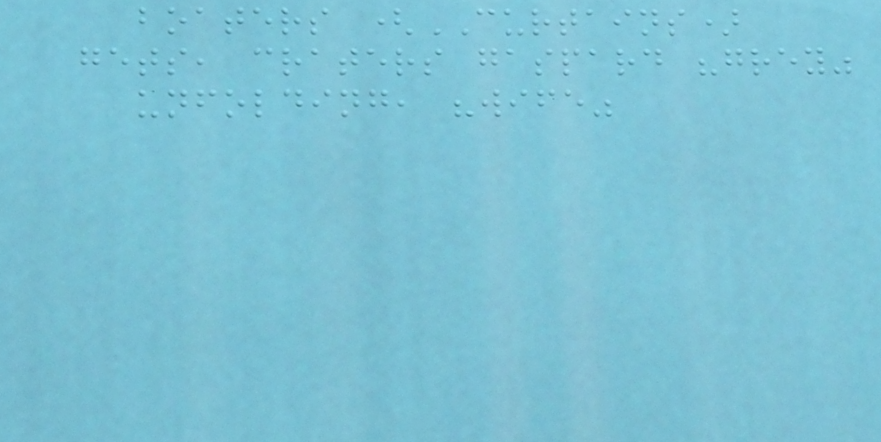boaters (CURTAINS)
gets, craters gaspard "grey"
unfolding, "wife"
